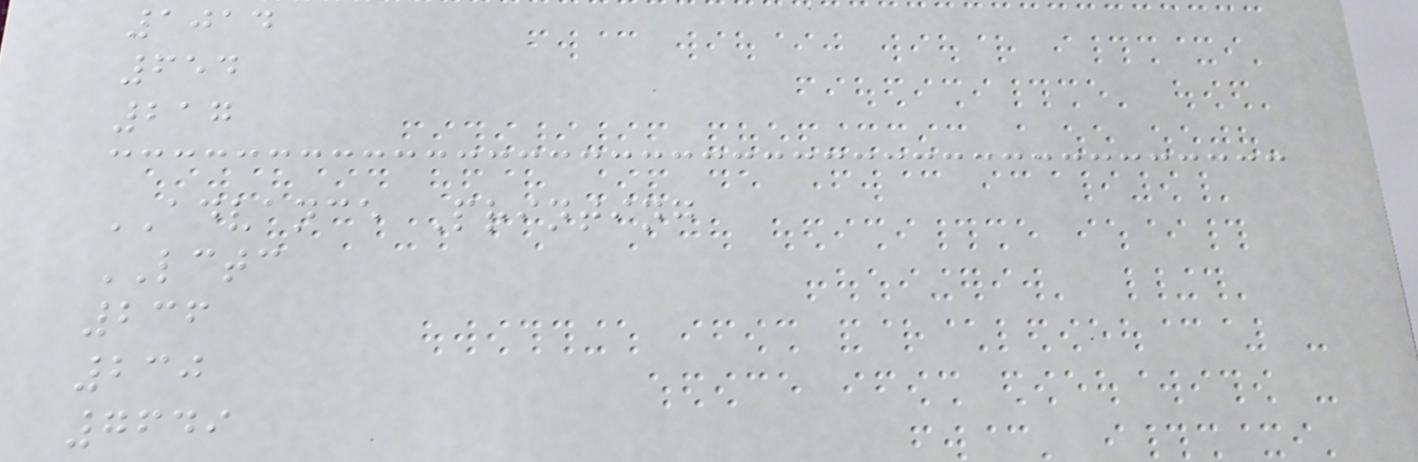1014
654
217
ADVANCE Printing
LCTC
236
230
7649
